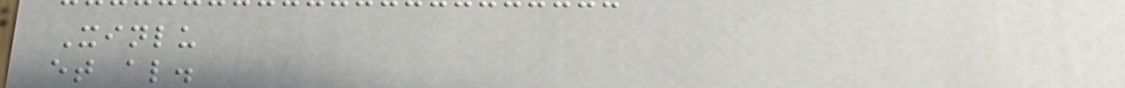Xinlu
et al.
